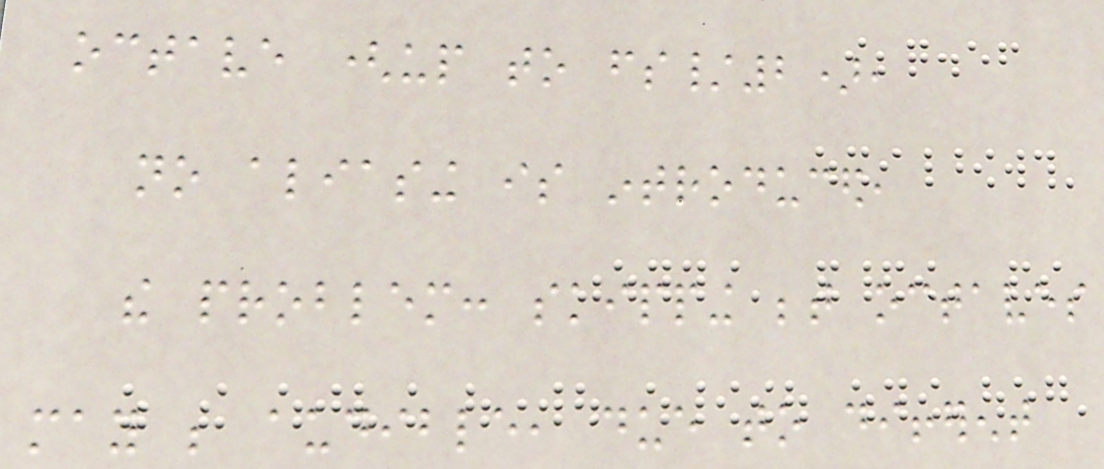octave (up to fs/2),
no aliasing is introduced,
the problem: skipping between octaves
may be audible, due to different
